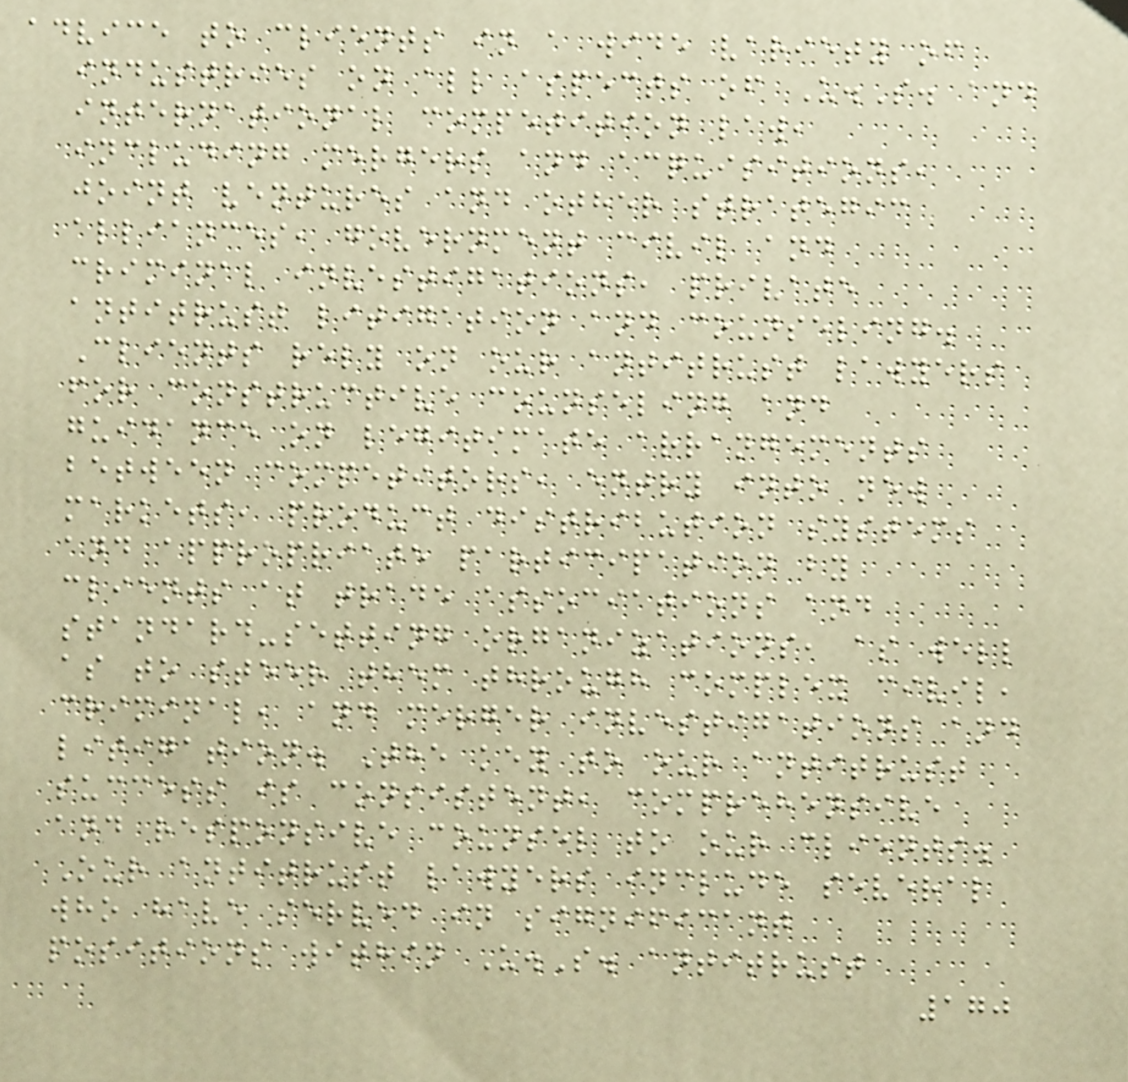advice to clients in a wide variety of
industries on all aspects of U.S. and
international competition law,
including mergers and acquisitions,
joint ventures and other strategic
alliances, government civil and
criminal investigations, private
antitrust litigation and counseling.
Clients rely on our antitrust lawyers
for constructive counseling and
guidance on legitimate arrangements
between competitors, entry into new
markets, product distribution systems
and appropriate participation by
clients at trade associations and
standard-setting organizations, as well
as to steer them through complex civil,
criminal, and merger investigations and
litigation. The key to our antitrust
success is consistent, comprehensive
and responsive counsel to our clients.
Our antitrust lawyers include several
who have served in significant
positions within U.S. antitrust
170
